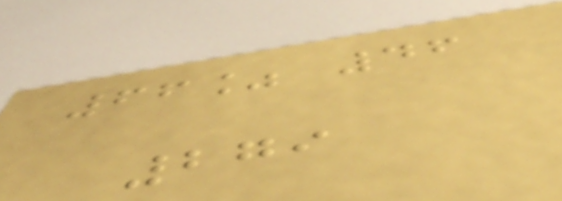66% 46
279
